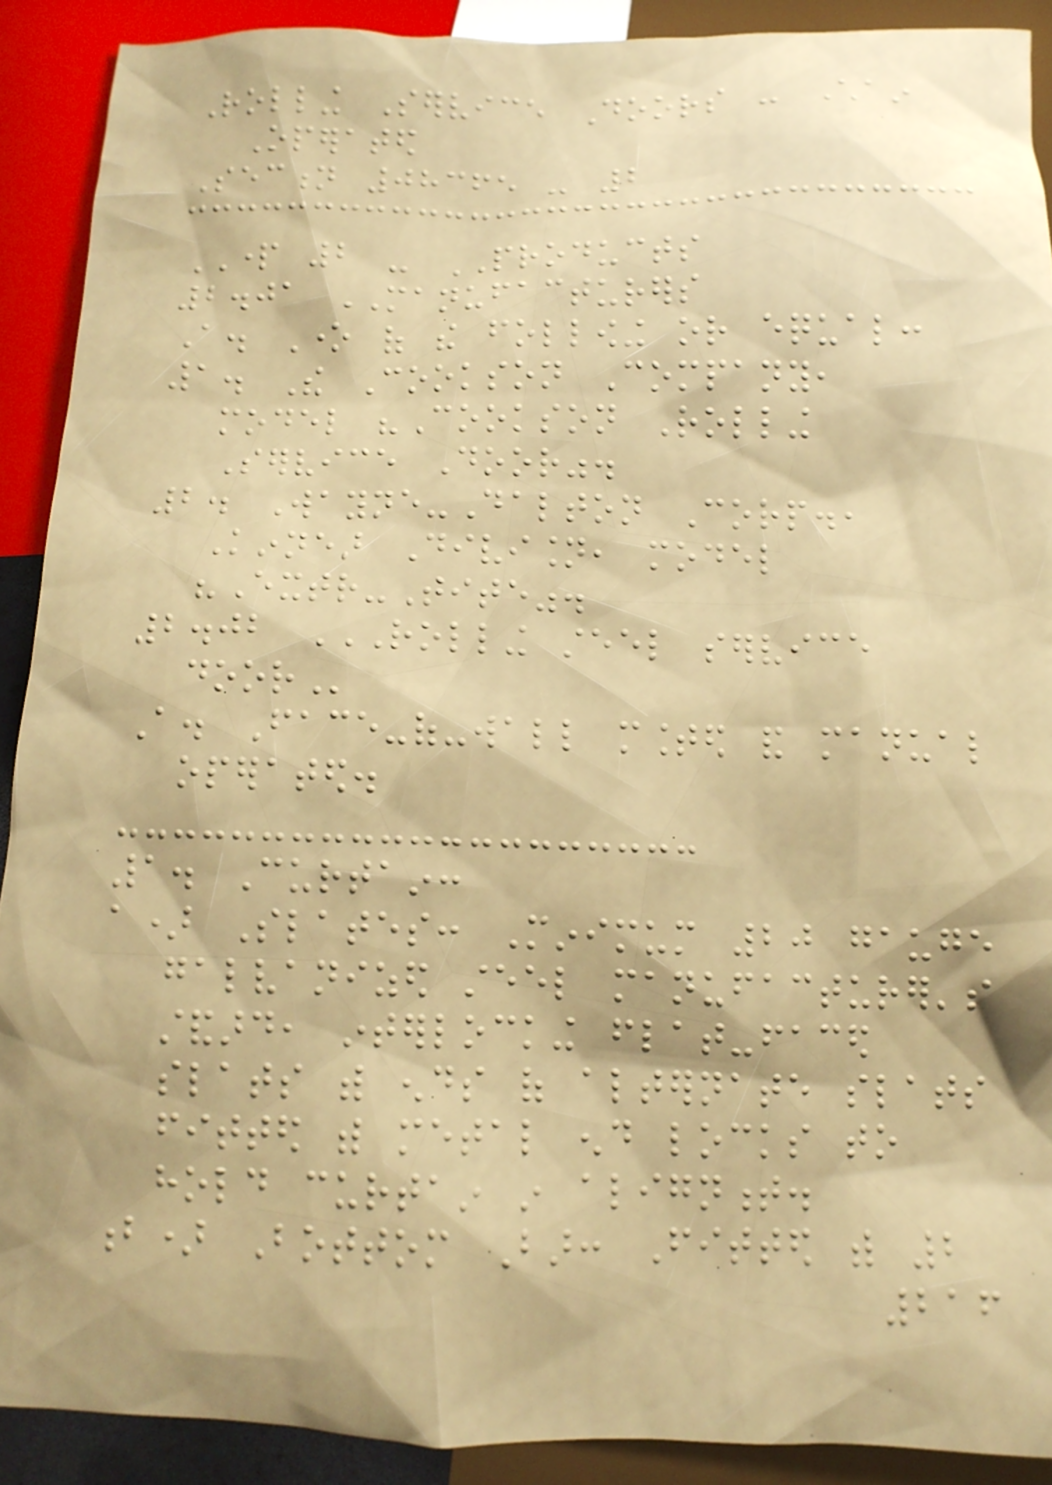Rolling Service Doors - Chain
Operated
Section 08365 - 2
PART 2 - PRODUCTS
2.01 MANUFACTURERS
A. One of the following or equal:
1. The Cookson Company,
model "Cookson Rolling
Service Door".
2. Wayne-Dalton Corp.,
Kinnear Division, model
"Extr-Tite".
2.02 ROLLING STEEL SERVICE
DOOR
A. Face-of-wall mounted and manual
operated.
1. Curtain:
a) Slates: Minimum 20 gauge
galvanized steel manufacturer's
standard, interlocking flat-faced
slats with ends of alternate slats
fitted with metal end locks to
hold curtain in alignment.
b) Bottom Bar: Fitted with 2
216
